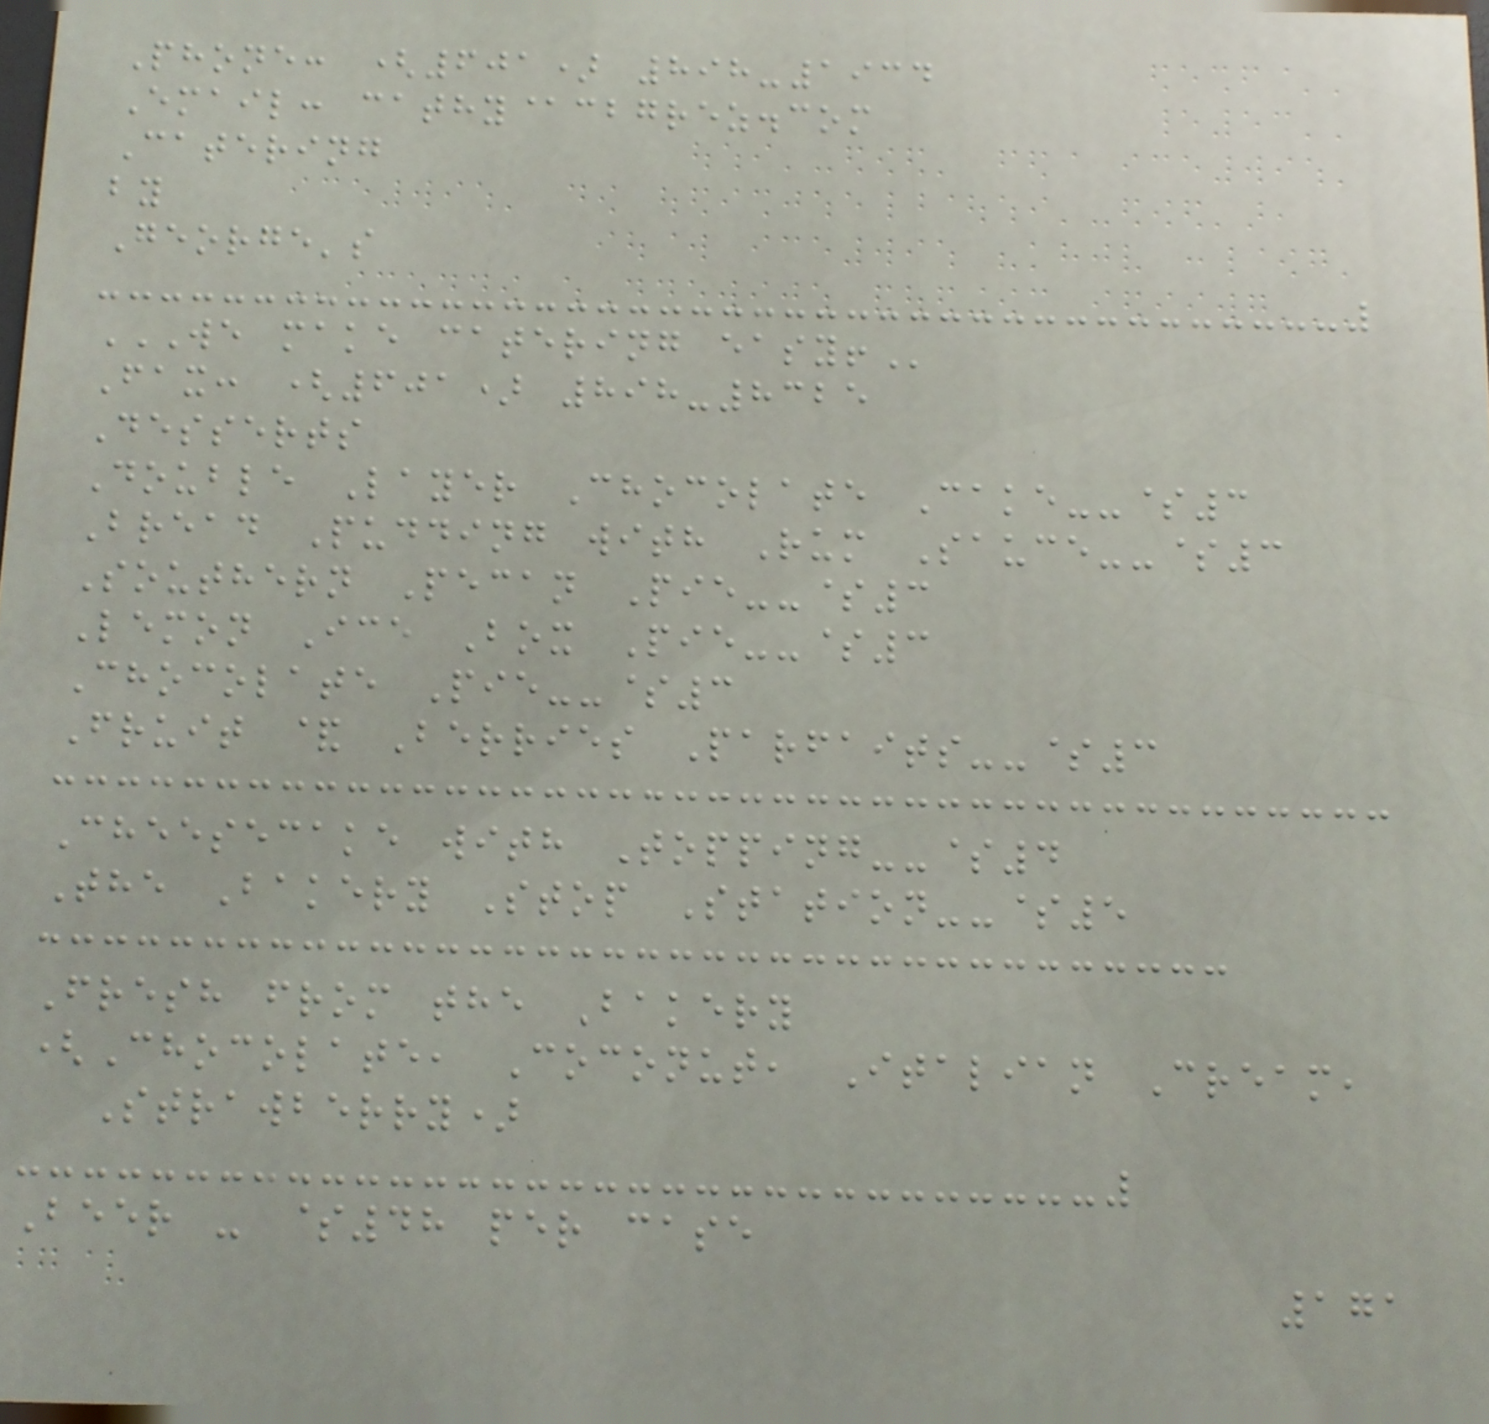Phone: (601) 898-1934
Email: cathy@cbgrez.com
Catering
by
George's
WE MAKE CATERING EASY!
Fax: (601) 898-8325
Desserts
Double Layer Chocolate Cake--$3
Bread Pudding with Rum Sauce--$3
Southern Pecan Pie--$3
Lemon Ice Box Pie--$3
Chocolate Pie--$3
Fruit & Berries Parfaits--$3
Cheesecake with Topping--$4
The Bakery Stop Station--$5
Fresh from the Bakery
(Chocolate, Coconut, Italian Cream,
Strawberry)
Beer - $48 per case
171
